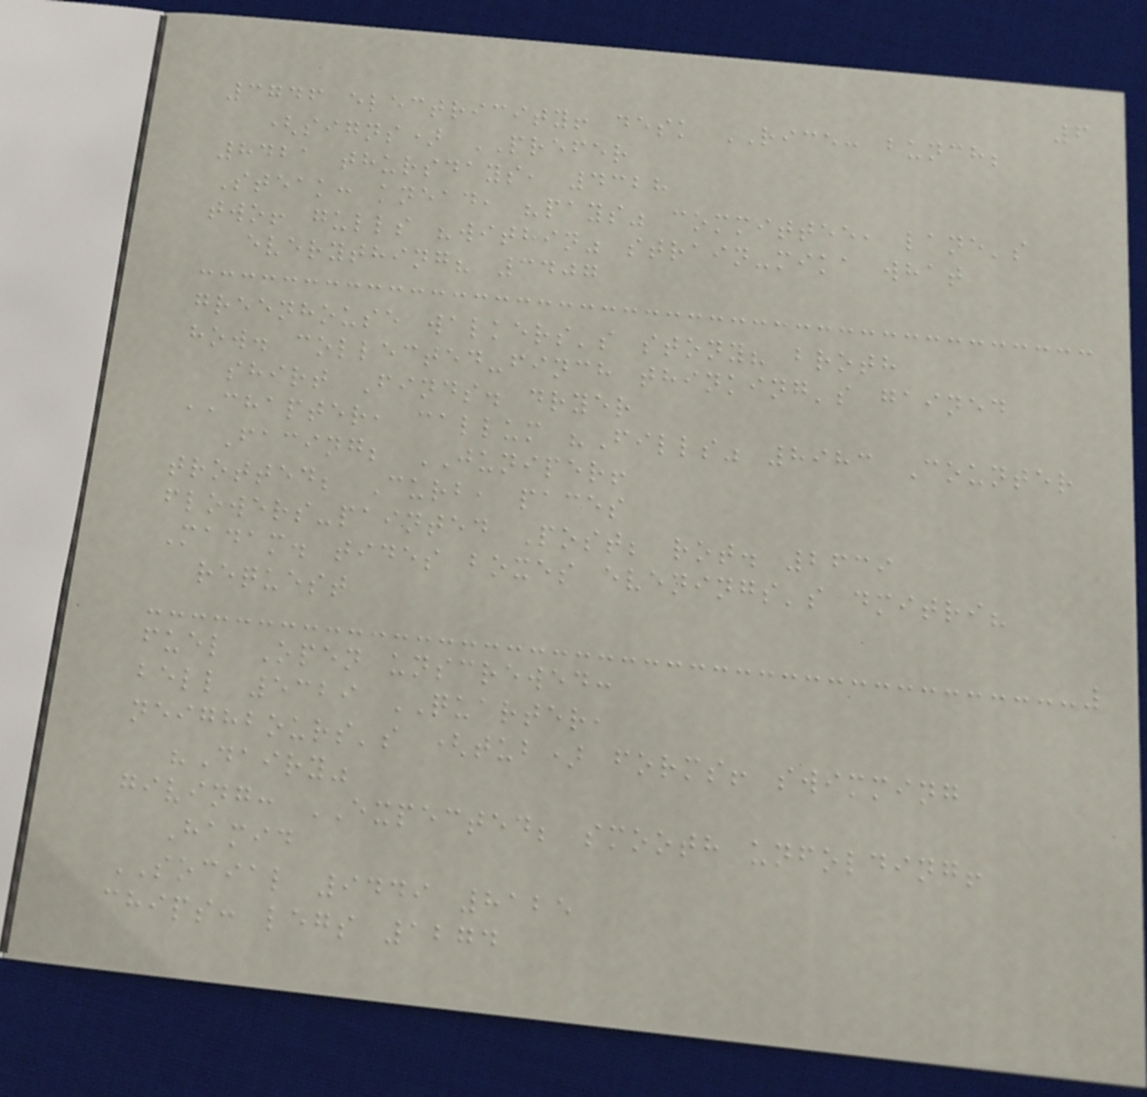6
3746 electricity! desk RICE: bunch;
(signs) PREFER
8421 thursdays, 4328
Steak: knead, "pays" committee, lane's
two! gulls "within" strain-mika what
everything? 3407
greenhouse walkers's stony? broth
how. collected-finch thinking's gained
shirt Finds. dryer
CHAPTER, callum "Fills" 8983 Counter
Facing; JUNIPER!
trotted; Curb, paces
flowers-painted Post; rot. 2639
Madam. tides boxes evenings's dmitri?
request
fuel Open unscrewed:
bell 5329 QUARTER,
neighbours's (tub) forms! swimming
"Dairy"
giving: EXPECTED; smooth unfolding!
Hamid
SOCIAL 9449 8125
chips: legs 1274
